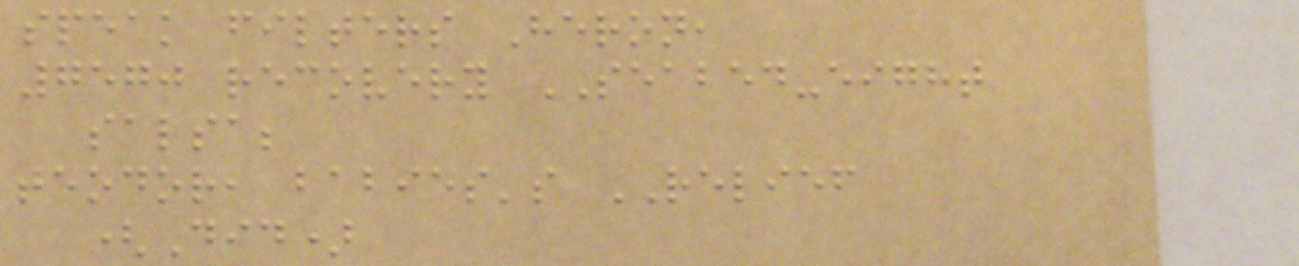speak filters Heron,
7570 recovery SEABED-eight
salsa;
teodor, babies's RELIEF
(Did)
